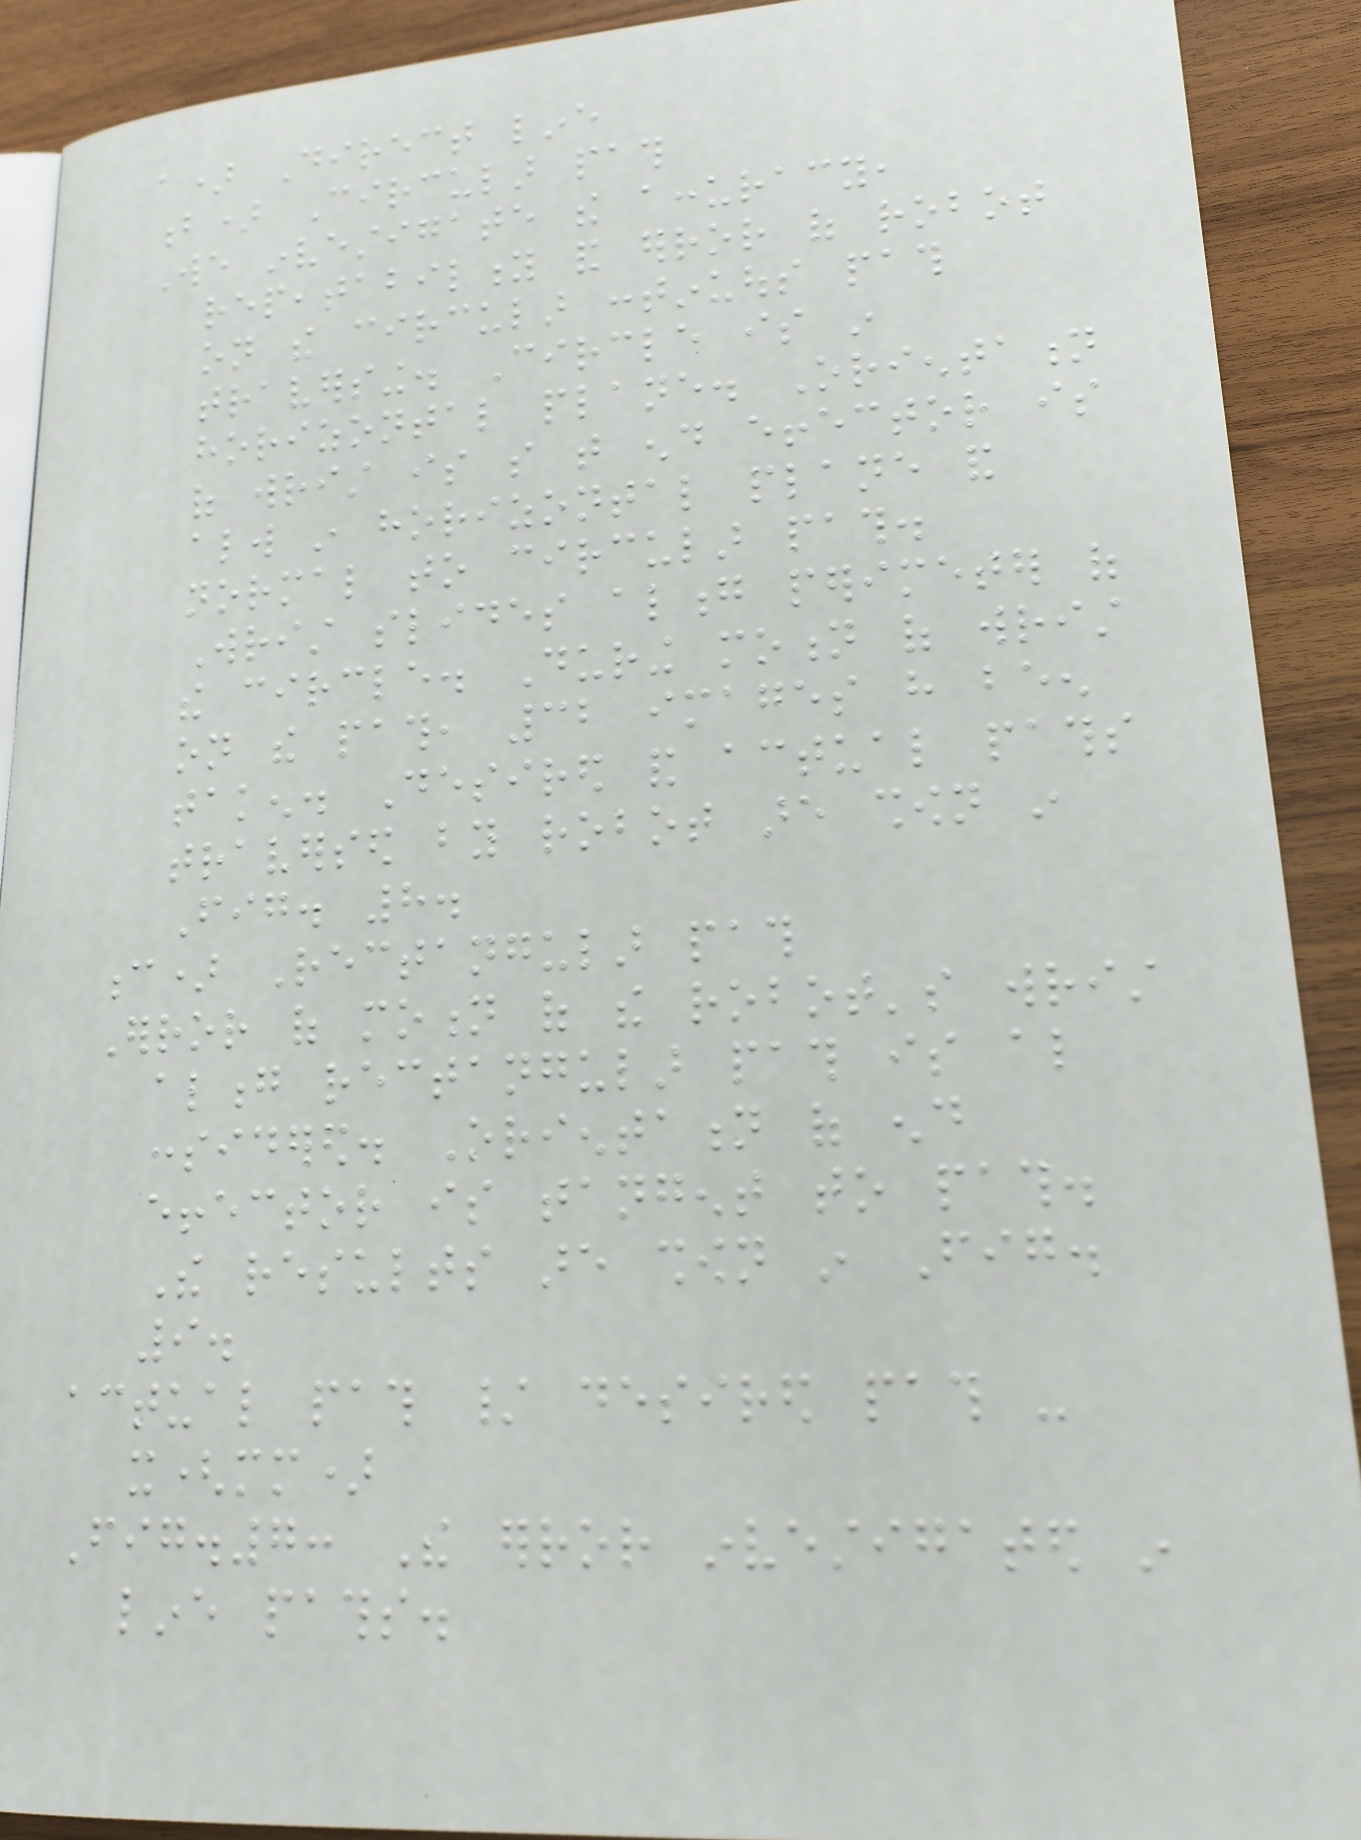a) Direct line
b) Circular path
We investigate the accuracy,
repeatability and error of robot
on the circular continuous path
traversing. Circle is in
horizontal plane. Orientation
of wrist is so that end effector is
always in horizontal plane and
normal to circular path.
Wrist slides along perimeter of
the circle. During motion of wrist
on the path, 32 images have been
taken. Desired and actual paths
traversed by robot are shown in
Fig. 8.
c) Rectangular path
Error of motion of the robot's wrist
along rectangular path is also
considered. Orientation of end
effector is tangent to path.
The results are shown in Fig.
9.
actual path / desired path -
x(mm)
Fig.7: The error investigated in
line paths.
